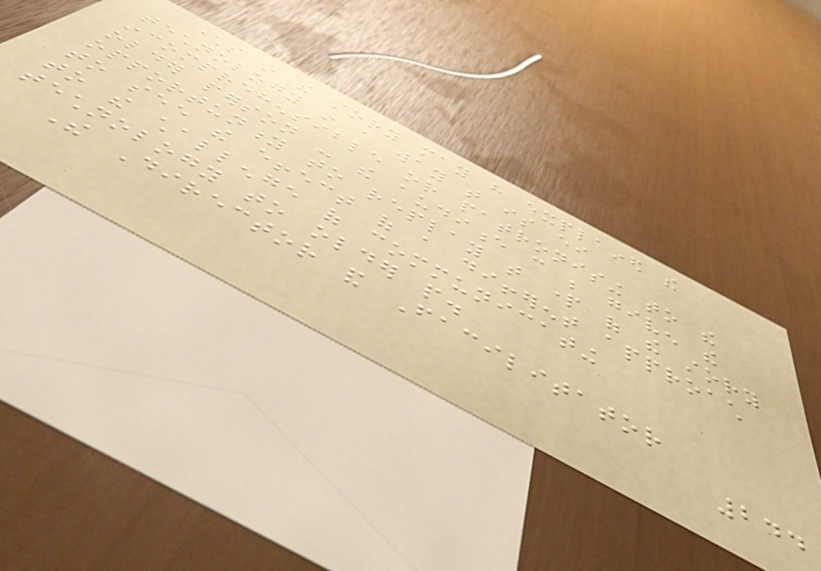characters in the story may have explained the
technology in a way that is either
incomprehensible or patronising to the
older person - the audience can be given the
opportunity to replay that part of the story
to see the effect of a different approach
to the challenge of communicating
technology to older people.
The Director and Facilitator
244
